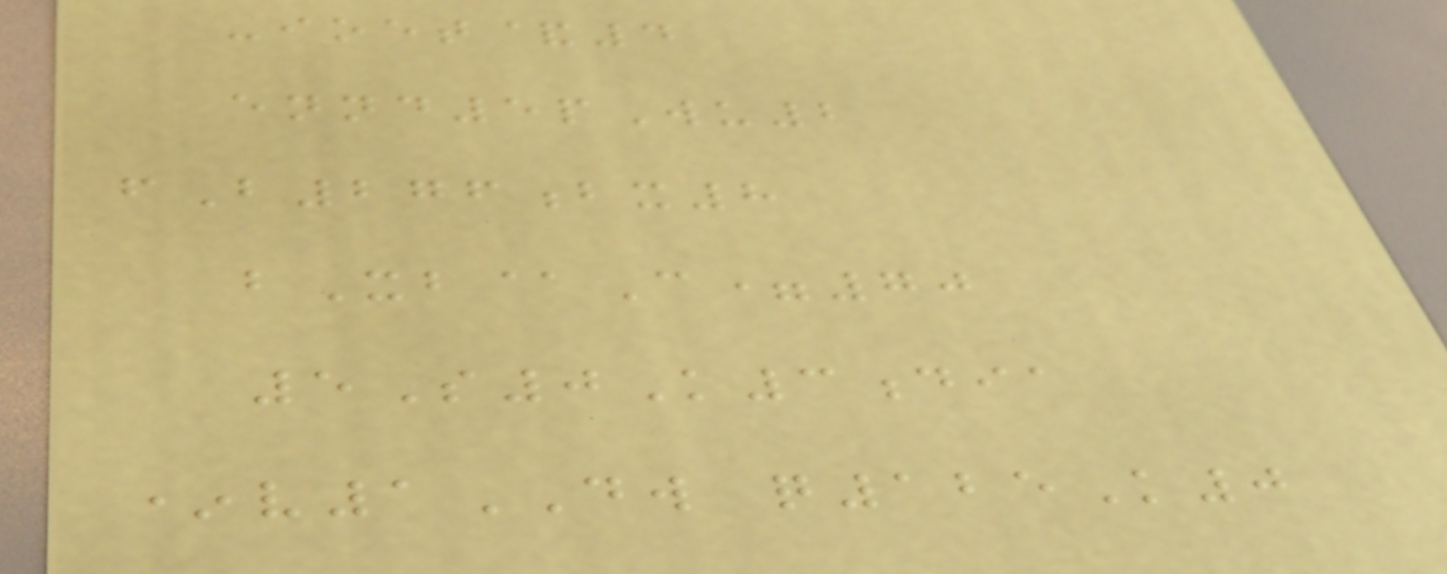-ioet&4
ennd5pWu2
fB276bx8
bXb@C=70
5S0K3dia
*v1DW q125K0
